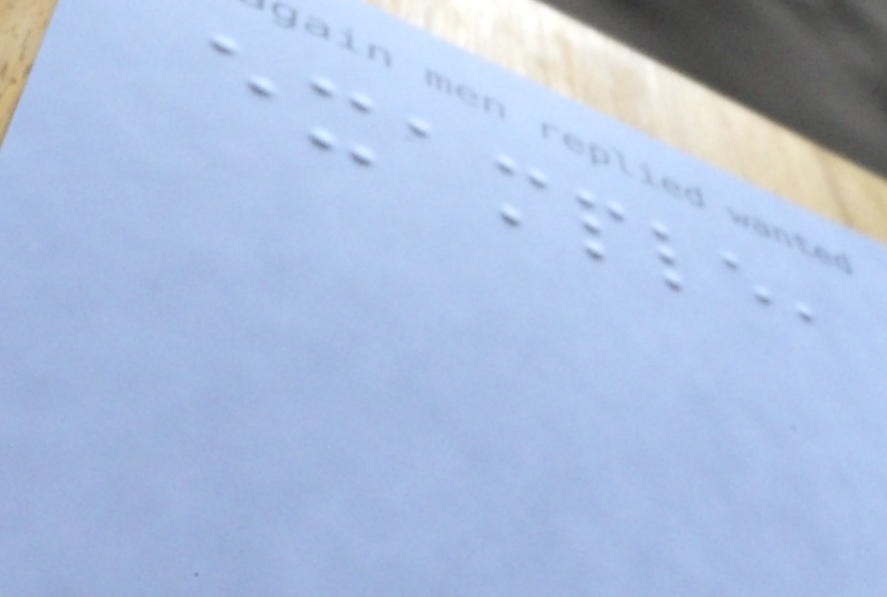example,
